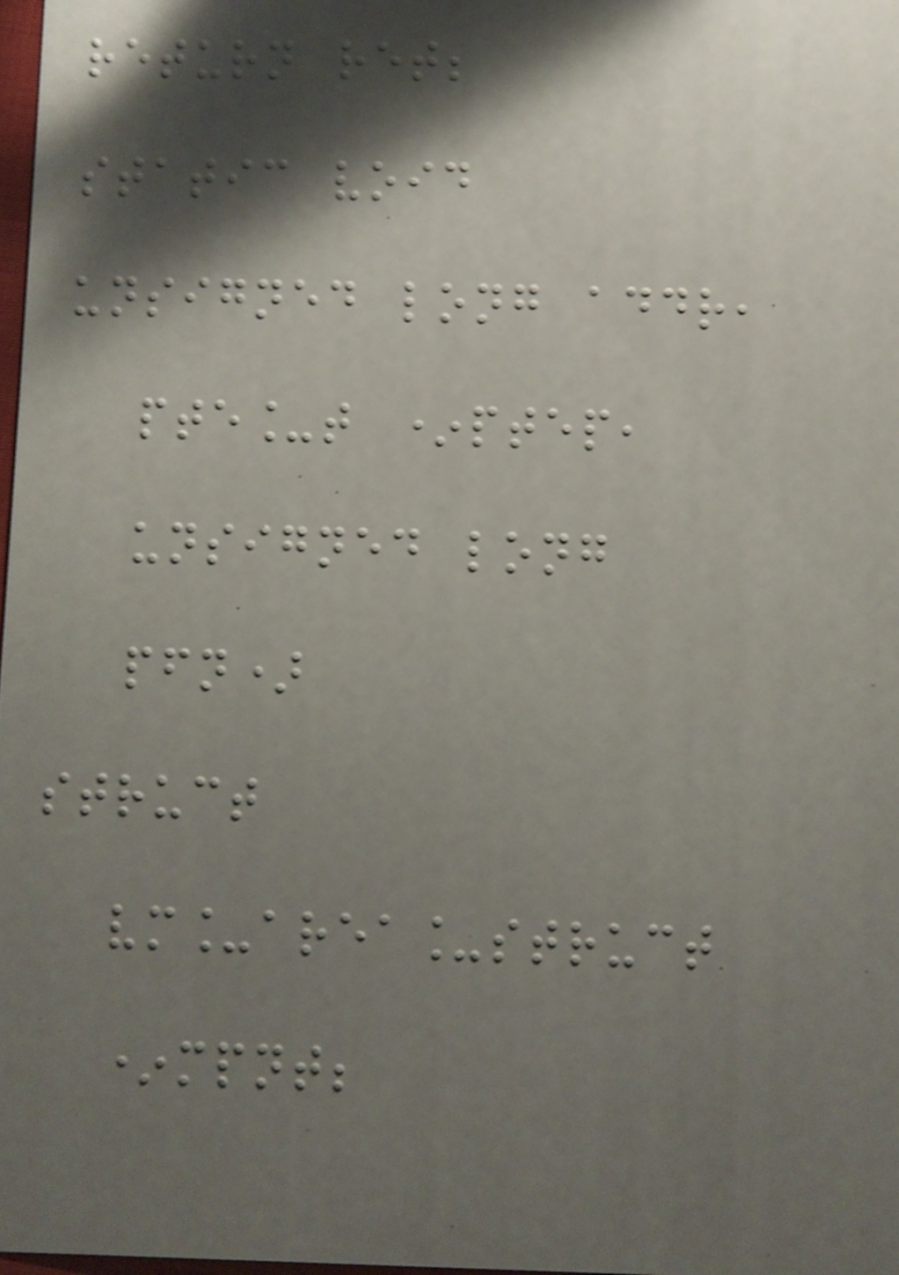return ret;
static void
unsigned long addr,
pte_t *ptep,
unsigned long
pfn)
struct
vm_area_struct
*mpnt;
